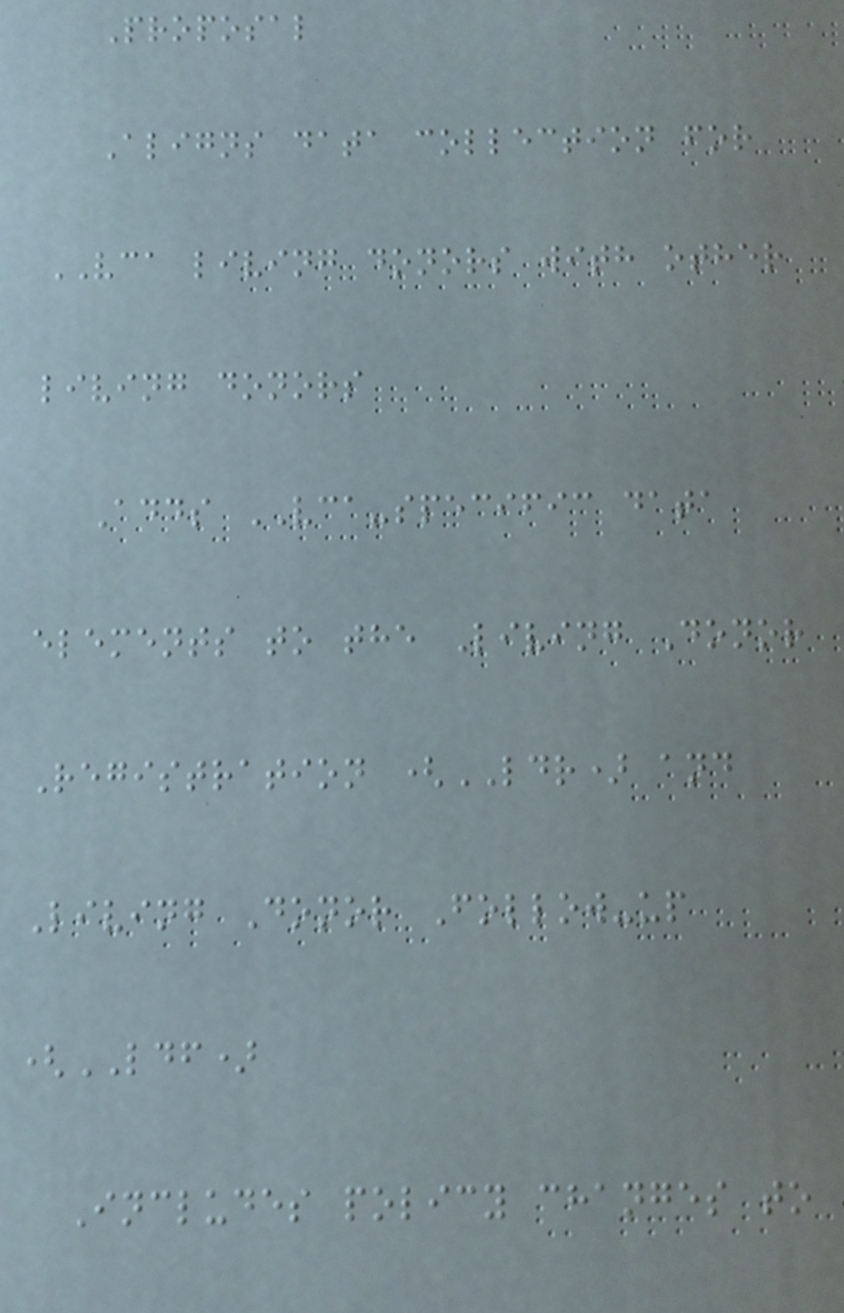Proposal
Aligns data collection for
VCA living donors with other
living donors
Adds VCA-specific data
elements to the Living Donor
Registration (LDR) and
Living Donor Follow-up
(LDF)
Includes policy changes to
